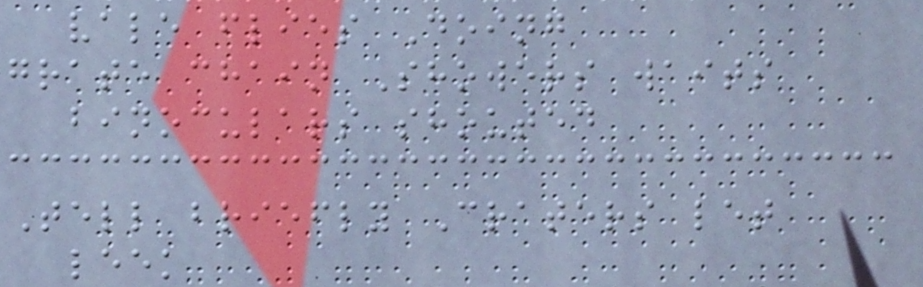vale flies Doing
grate chain Showers waits
binoculars shouted
Tell briefly Craters let
leek
